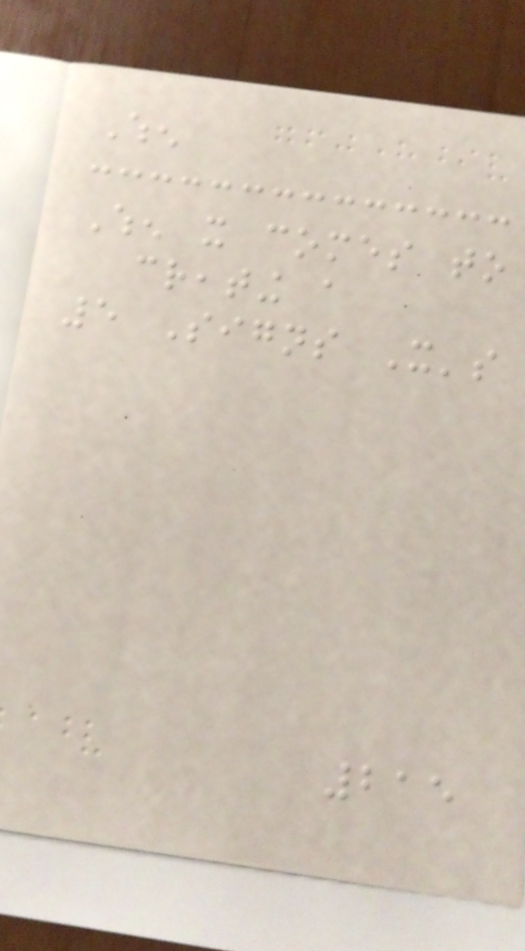When
When it comes to
creating a
5 Signs It's
215
